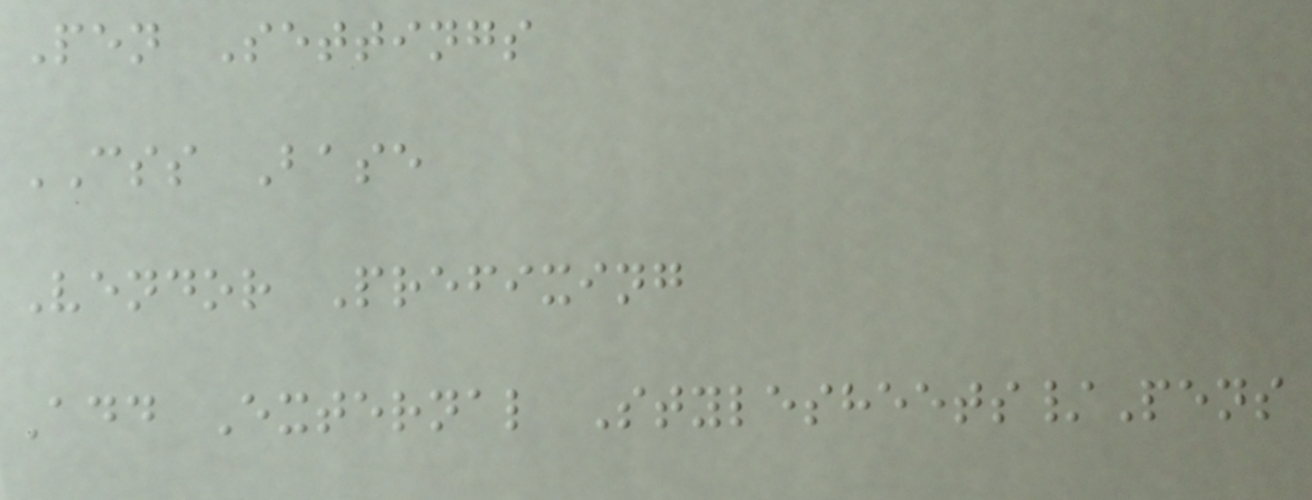Pen Settings
CSS Base
Vendor Prefixing
Add External Stylesheets/Pens
